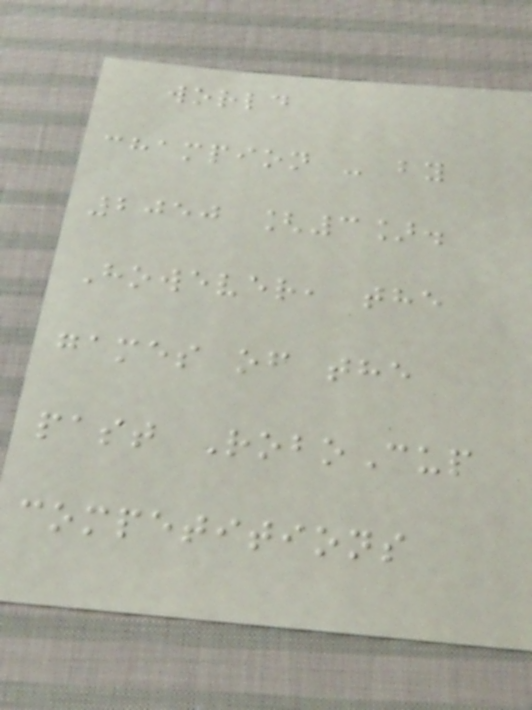world
champion - by
2050 [3].
However, the
games of the
past RoboCup
competitions
